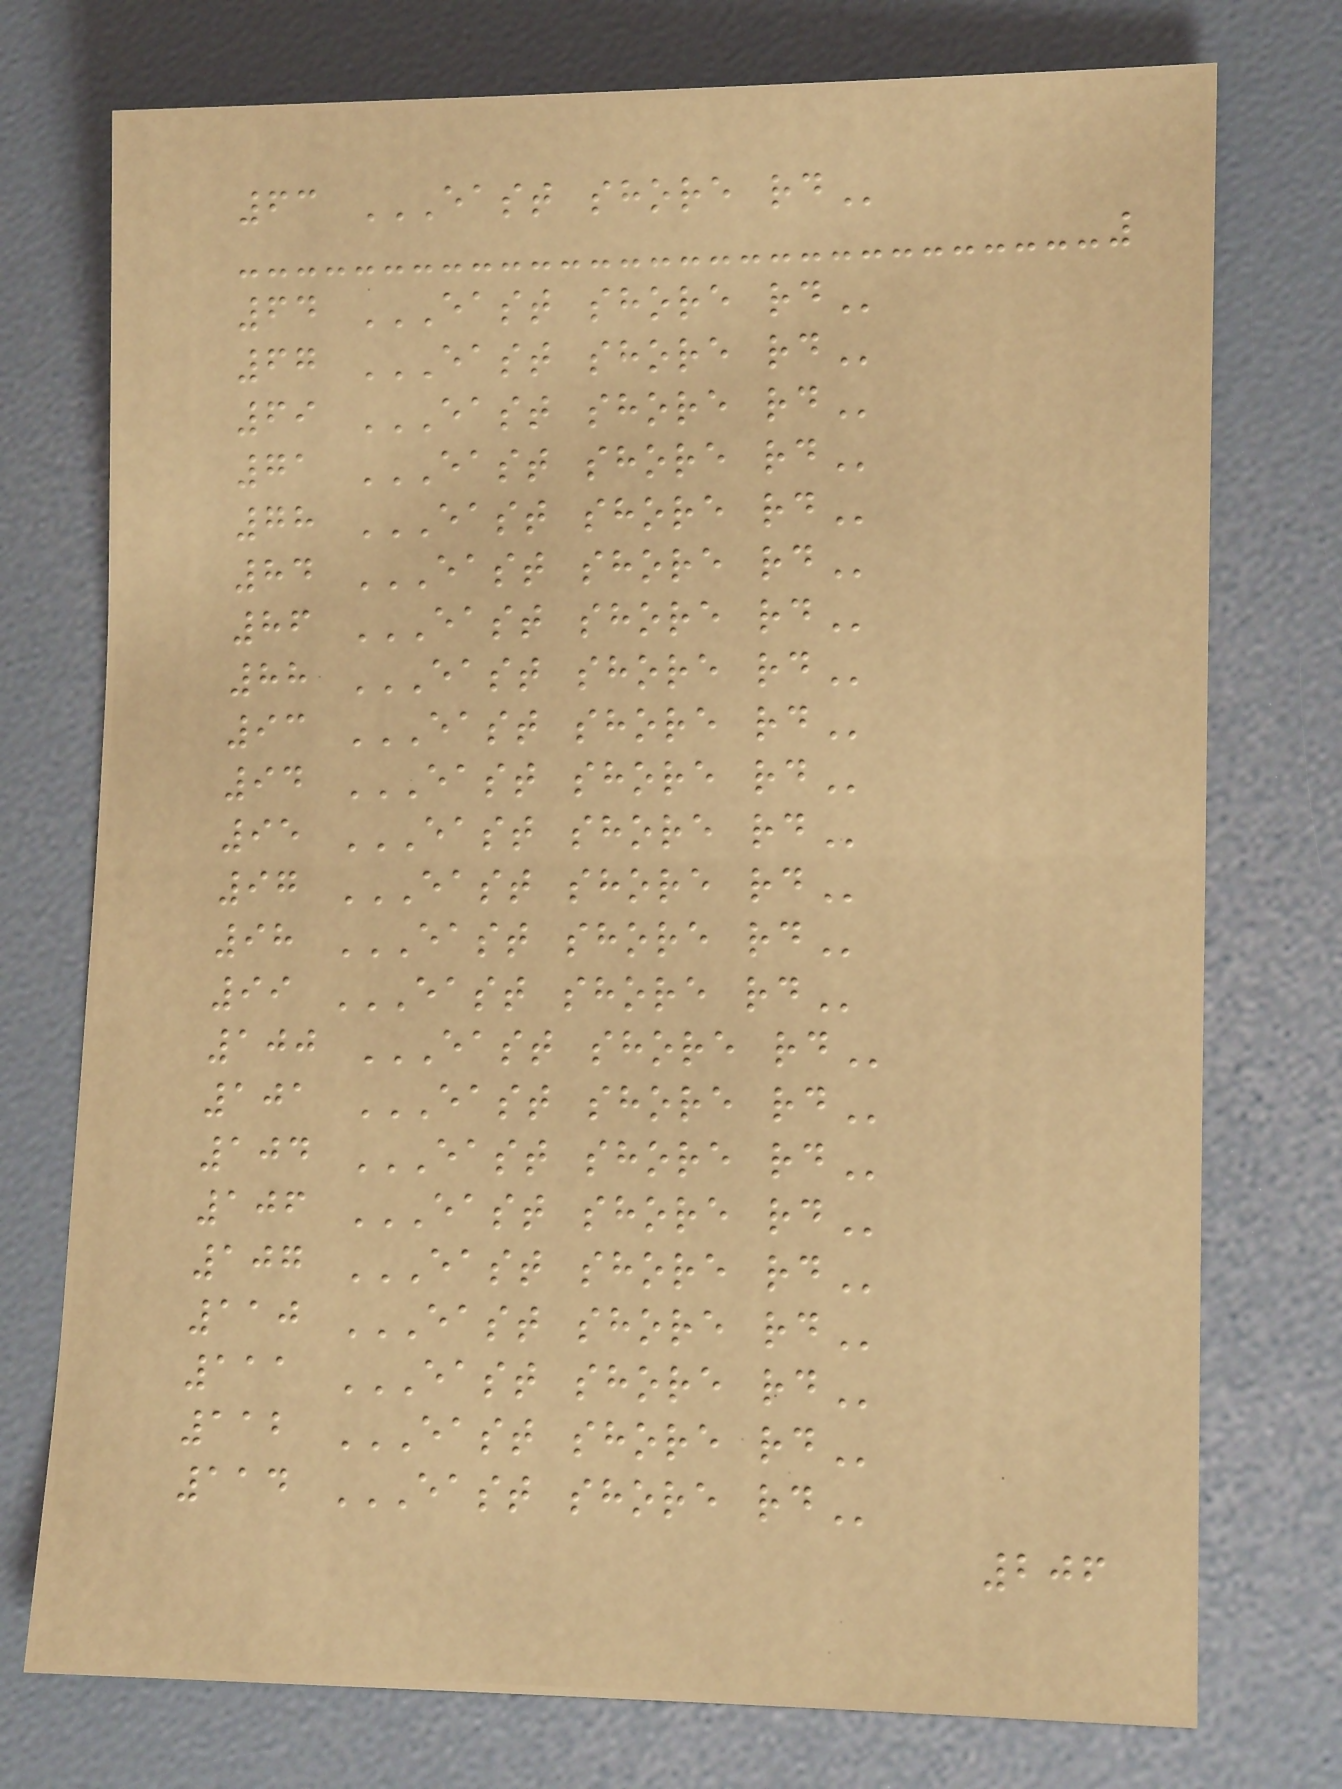63 EAST SHORE RD
64 EAST SHORE RD
67 EAST SHORE RD
69 EAST SHORE RD
71 EAST SHORE RD
78 EAST SHORE RD
84 EAST SHORE RD
86 EAST SHORE RD
88 EAST SHORE RD
93 EAST SHORE RD
94 EAST SHORE RD
95 EAST SHORE RD
97 EAST SHORE RD
98 EAST SHORE RD
99 EAST SHORE RD
100 EAST SHORE RD
101 EAST SHORE RD
104 EAST SHORE RD
106 EAST SHORE RD
107 EAST SHORE RD
110 EAST SHORE RD
111 EAST SHORE RD
112 EAST SHORE RD
114 EAST SHORE RD
206
